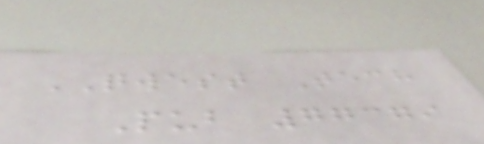QWEST Tech
Pub 77379
